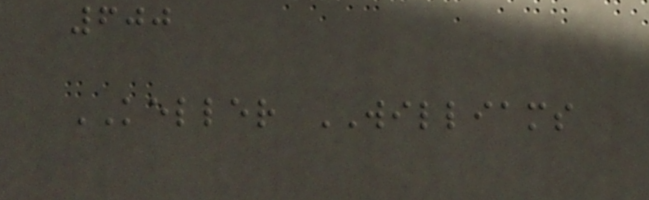600
KELLER WILLIAMS
